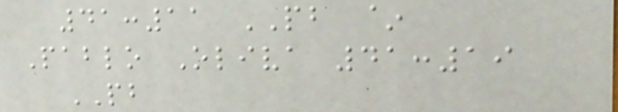41:11 PB ~
Pablo Oliva 41:19
PB
